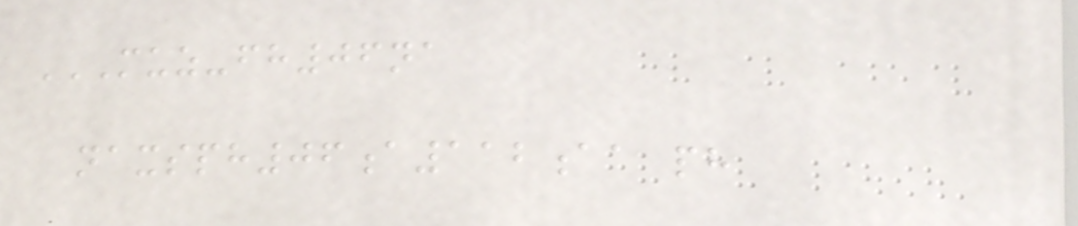MUZ-FH06NA
NAXSPH06A112AA PH
